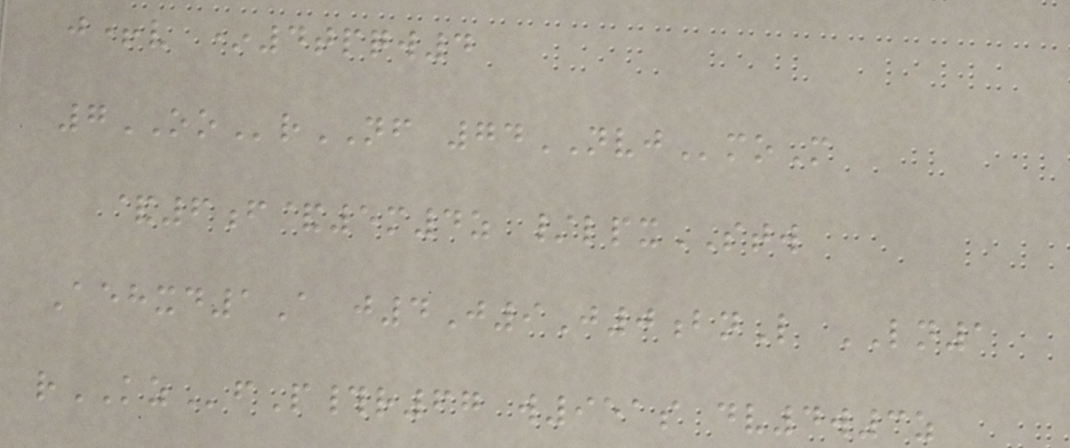j+v *4tpqw4
7OOrNF 74NVJmoM
&6f&5m4z /lpxSTW
Aehxd1A j4J9J0bnL LN1
rKZfP#r67 w951s dv4w3z
